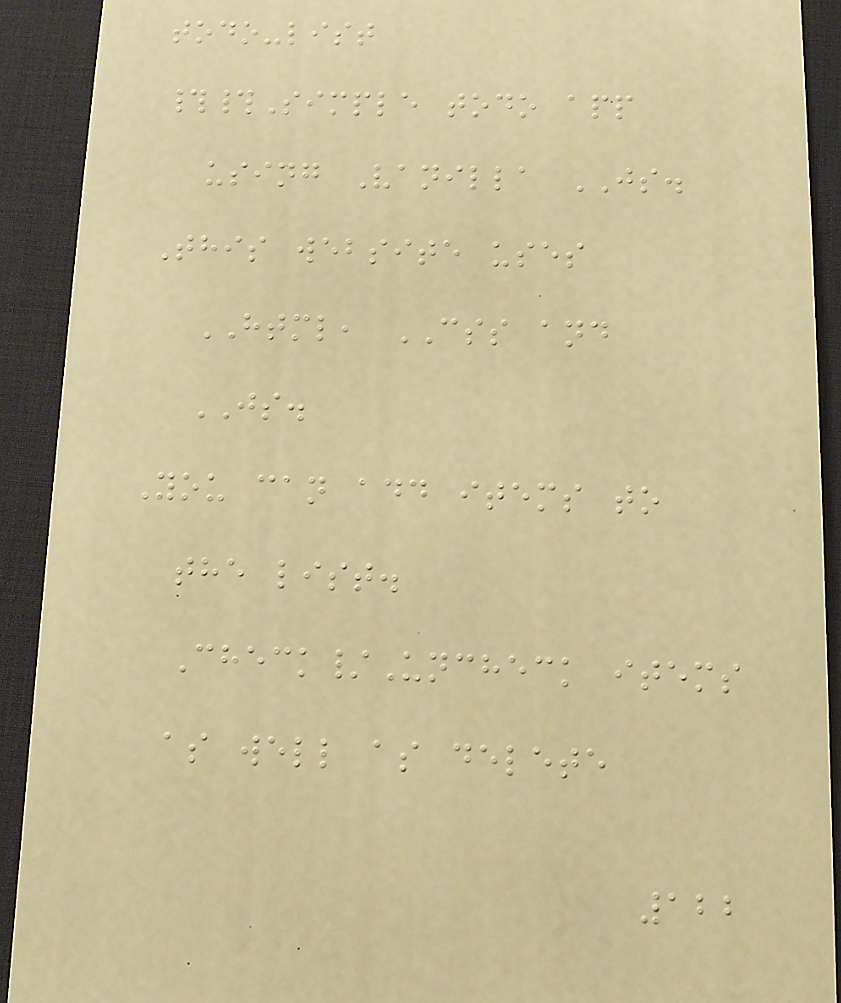todo-list
##Simple todo app
using Vanilla JS.
This website uses
HTML, CSS and
JS.
You can add items to
the list.
Check/Uncheck items
as well as delete
122
